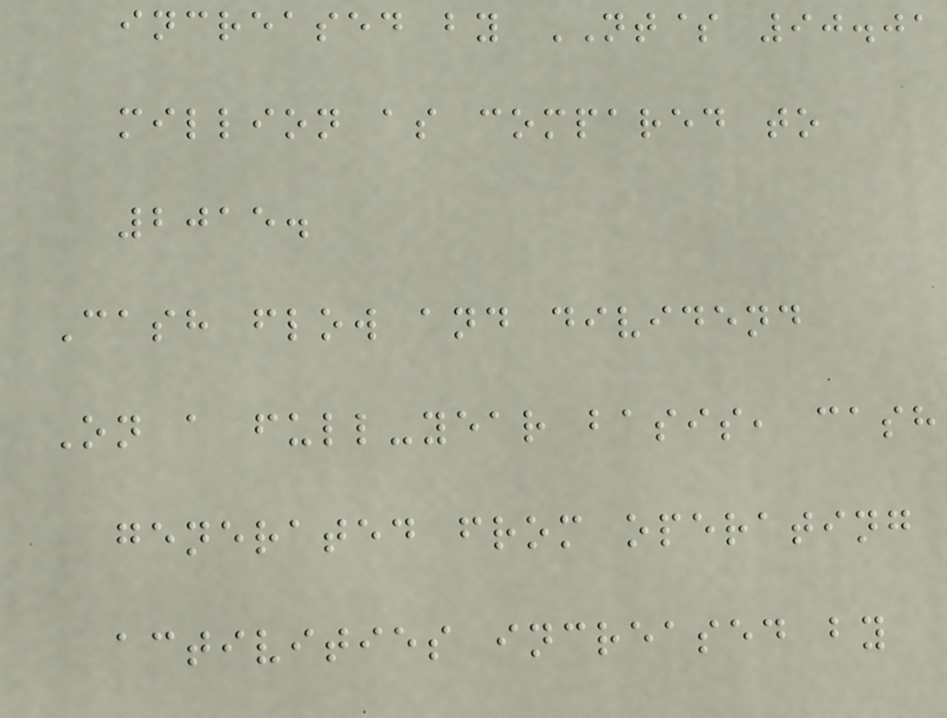increased by NT$ 90.01
million as compared to
2015.
Cash flow and dividend
On a full-year basis, cash
generated from operating
activities increased by
